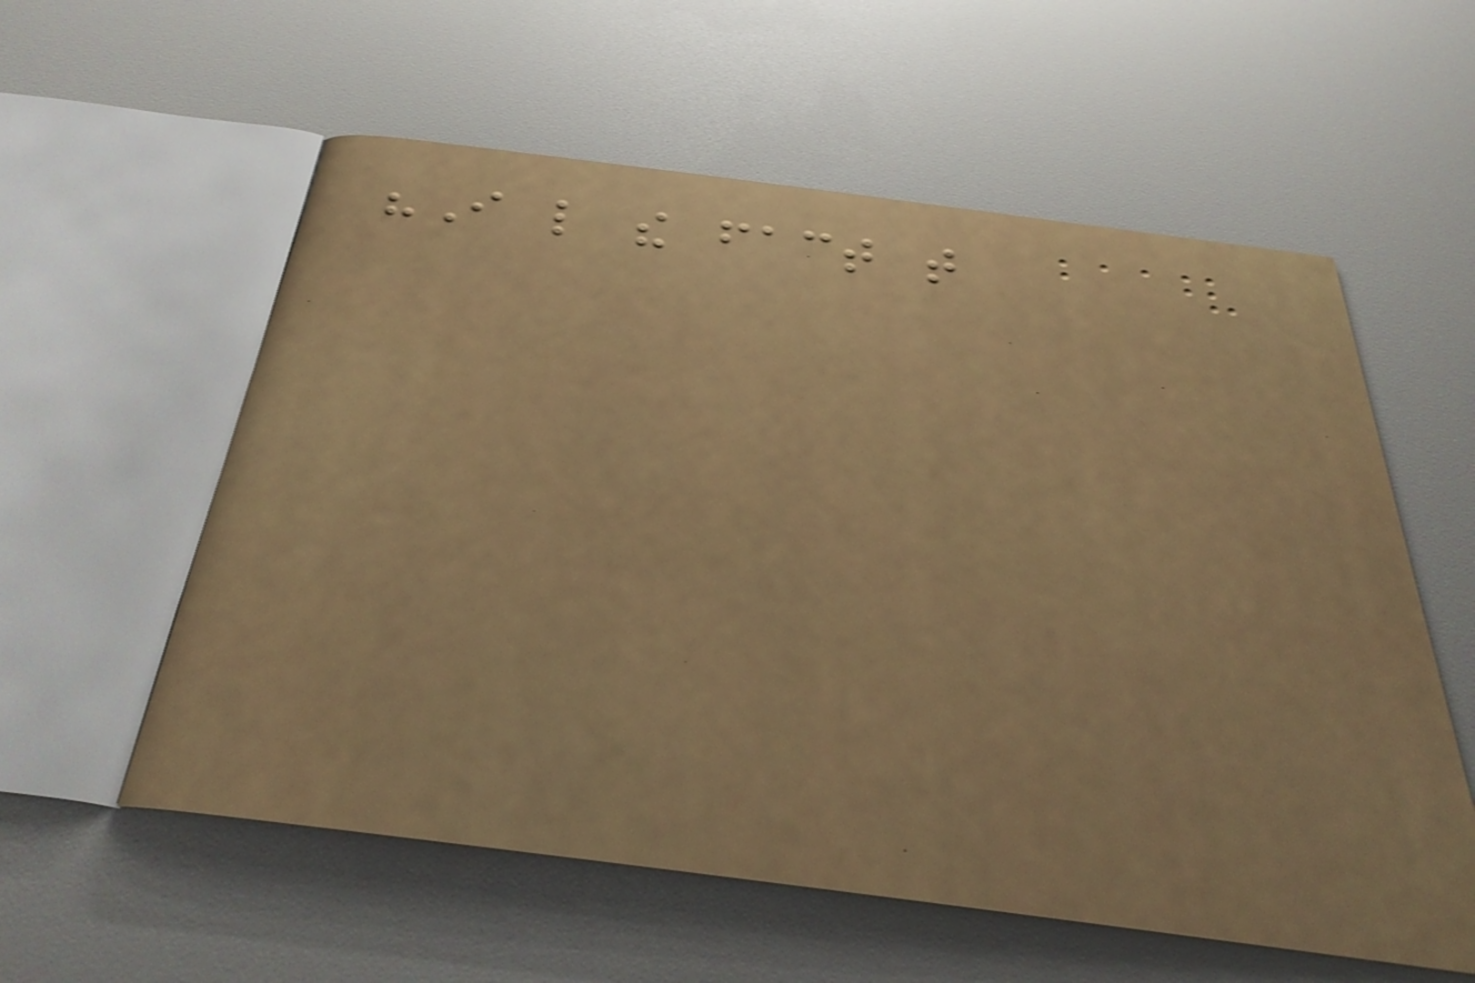"I like the fact that
